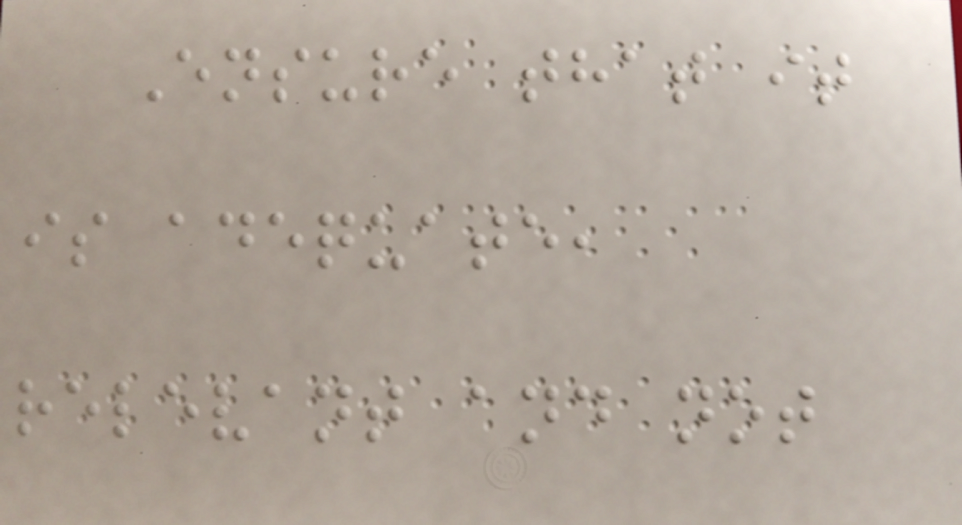Ensure that it
is adequate,
relevant and not
